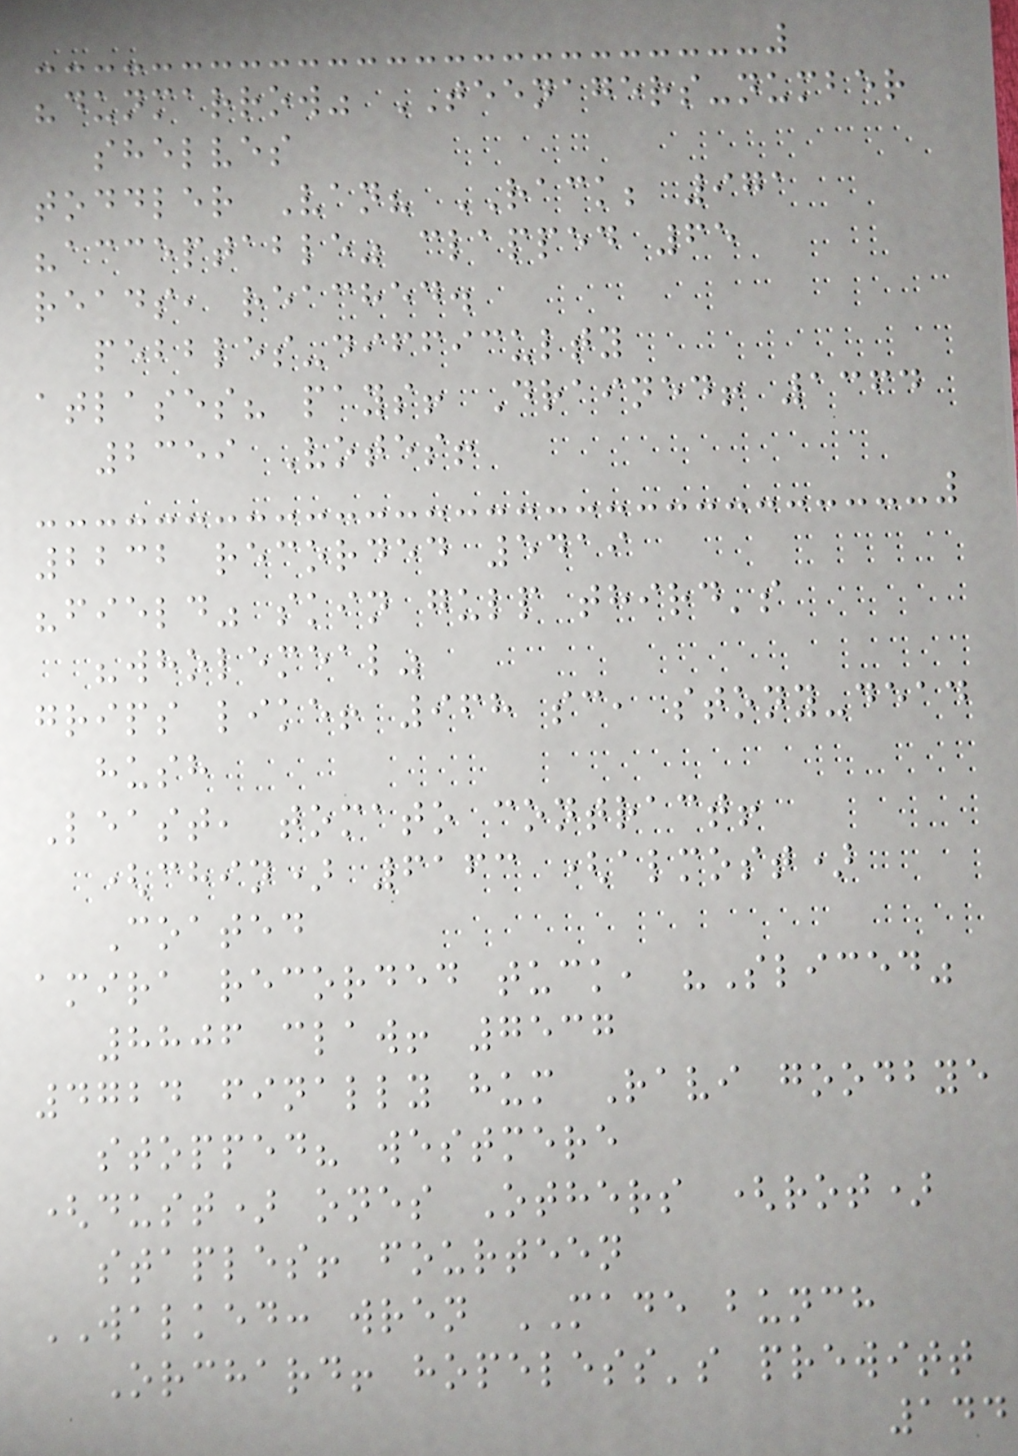"dunmarrow" TEENAGERS-number
shelves
toddler Van? RACK; 971
"acceptable" clapped 65
reads, reached.
pebbles-difficulty
atlases? pays! Drained! 1364
2359 Votes!
2232 recorded 5419
"field" skin gulp third's
"wholemeal"
grips like! 968 sc, stony-dead
hush
Least, tomato contract!
(chin) 6163 (almost)
Coated
amira recorded tuck, "Sliced"
8806 claw! 7537
4724 finally hum Ravi goodbye
stopped? westmere
(dust) ones Others (rot)
staples! fourteen
WALKED: wren MADE bunch
Orchard! hopeless's prewitt
144
